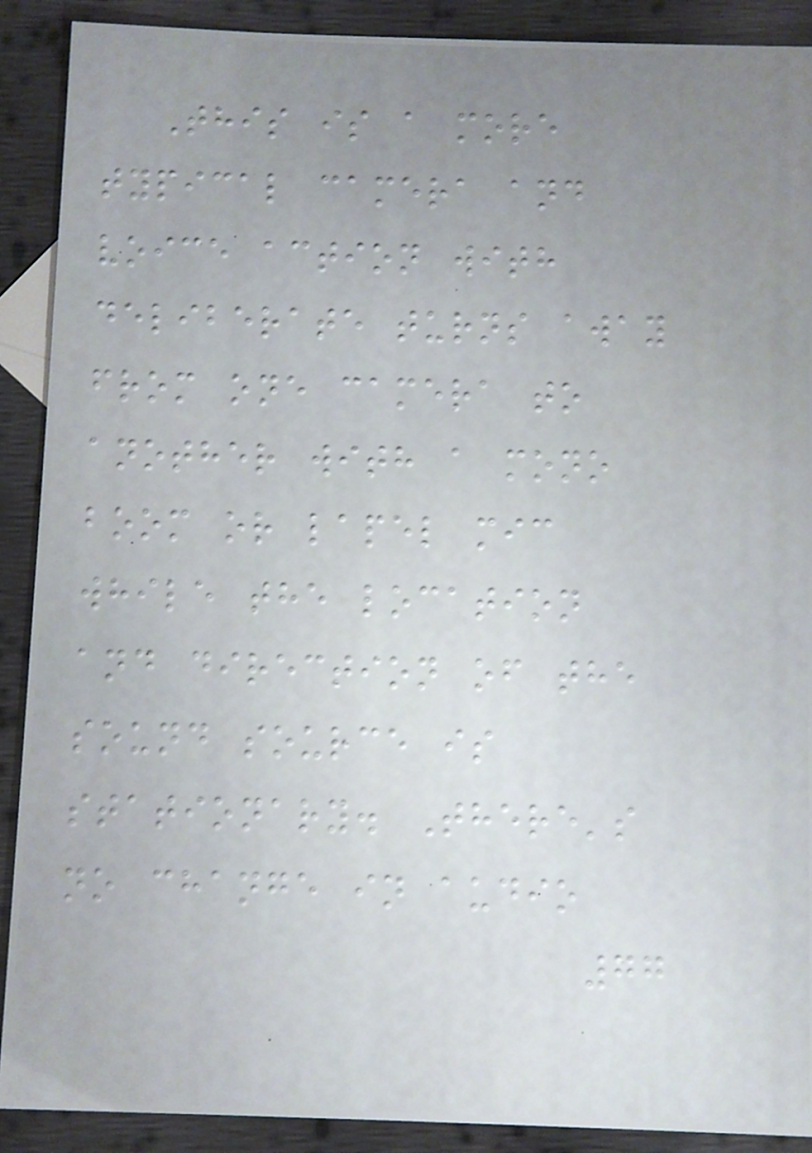This is a more
typical camera and
voice action with
deliberate turns away
from one camera to
another with a mono
boom or lapel mic
while the location
and direction of the
sound source is
stationary. There's
no change in audio
77
